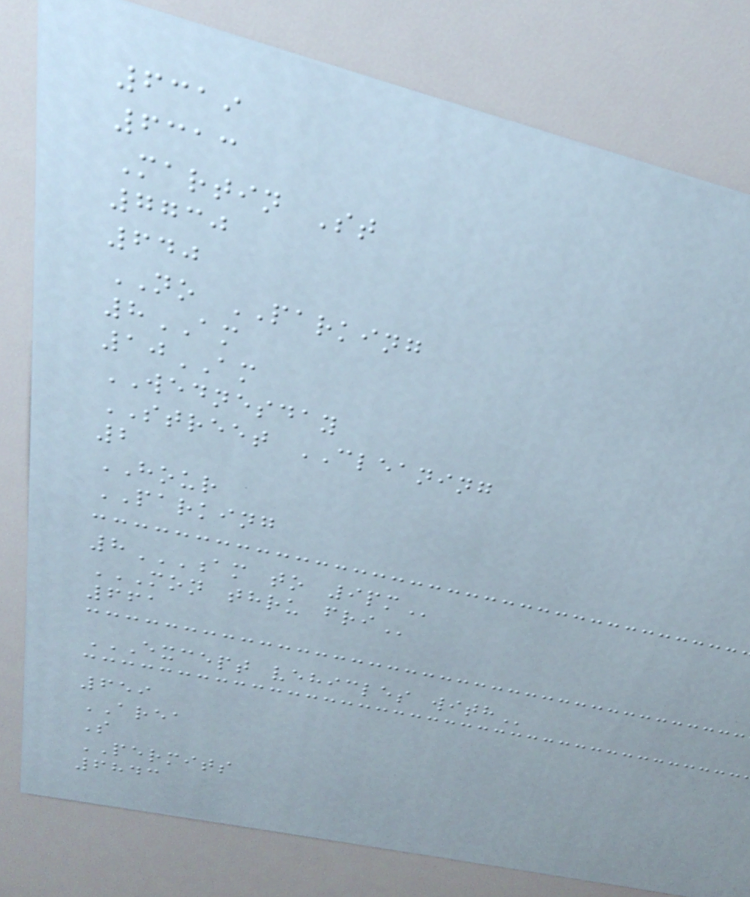6319
6313
Martin St
7730
640
NO PARKING
8AM
10AM
WEDNESDAY
STREET CLEANING
2
HOUR
PARKING
8AM TO 9PM
MON THRU FRI
661
EXCEPT VEHICLES WITH
659
AREA
S
PERMITS
6843
